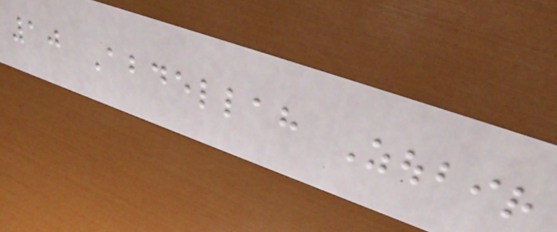10 Abdellah Zoubir
